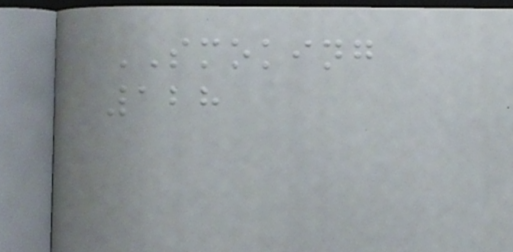SMOKING
128
